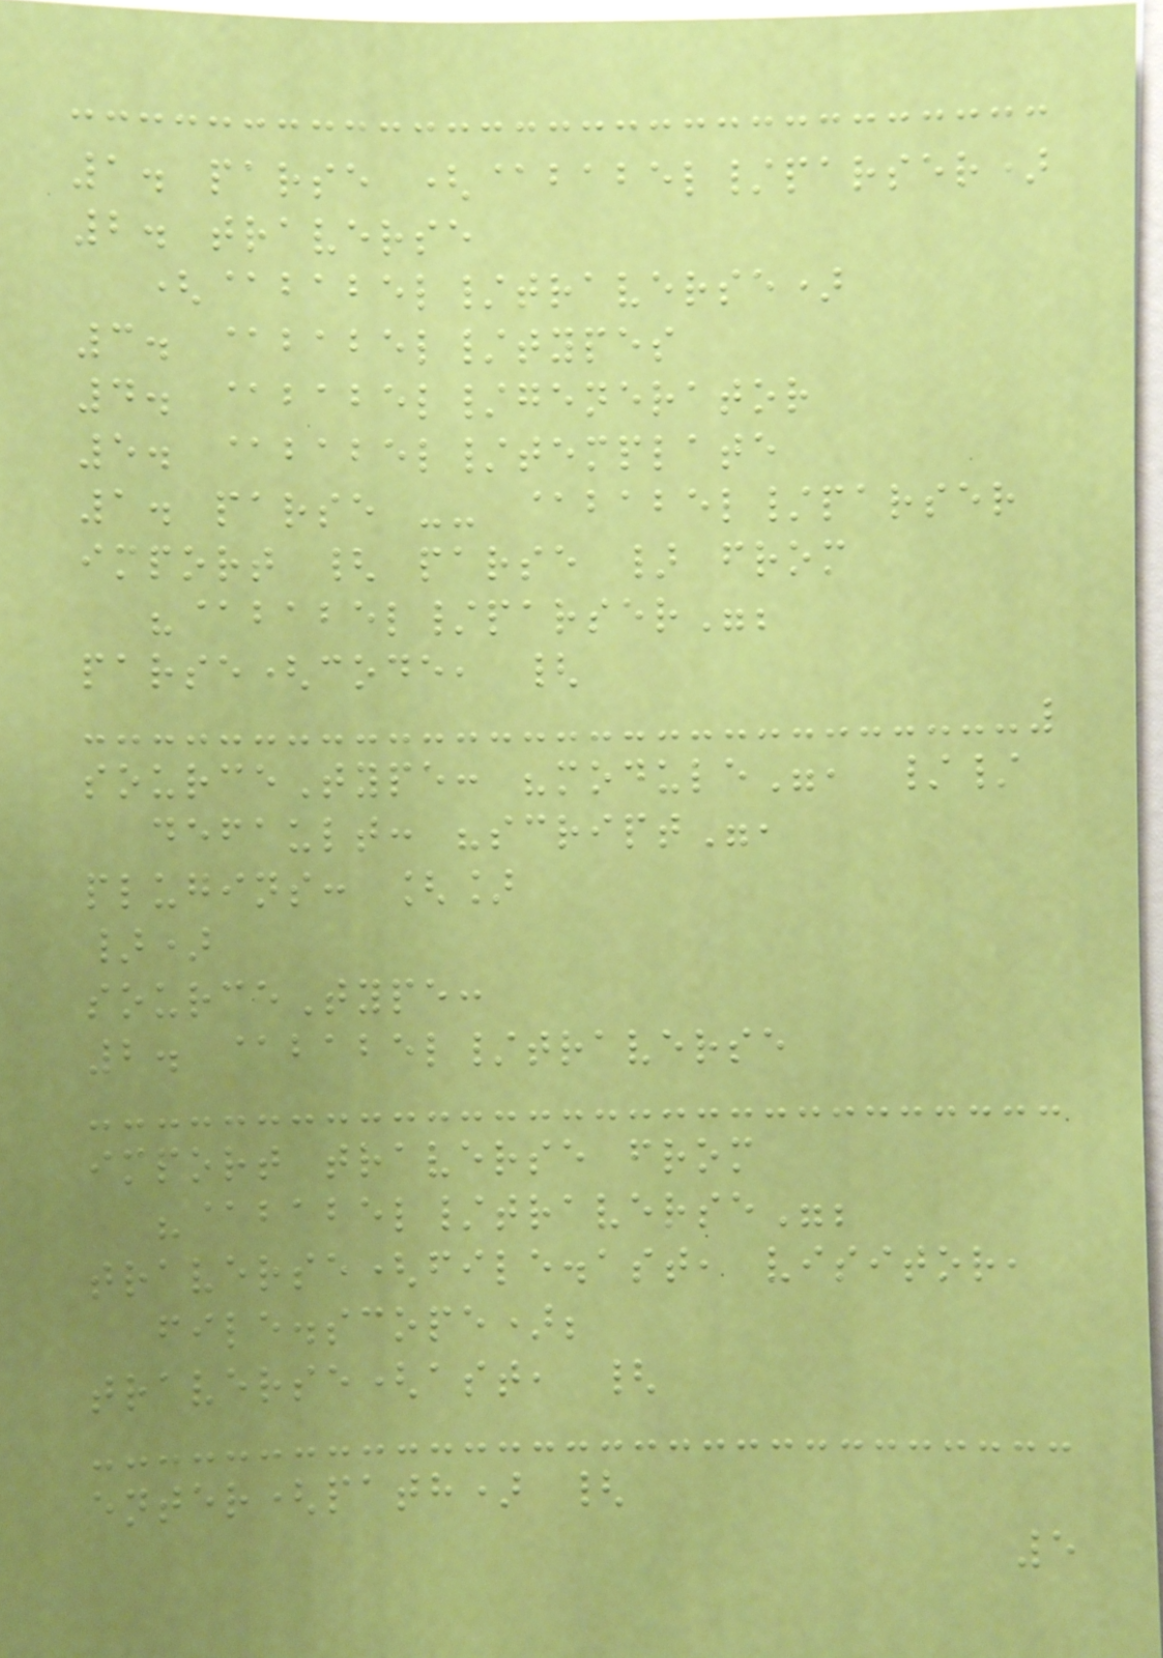1. parse (@babel/parser)
2. traverse
(@babel/traverse)
3. @babel/types
4. @babel/generator
5. @babel/template
1. parse -- @babel/parser
import { parse } from
"@babel/parser";
parse(code, {
sourceType: "module", //
default: "script",
plugins: []
})
sourceType:
2. @babel/traverse
import traverse from
"@babel/traverse";
traverse(file.ast, visitor,
file.scope);
traverse(ast, {
enter(path) {
5
